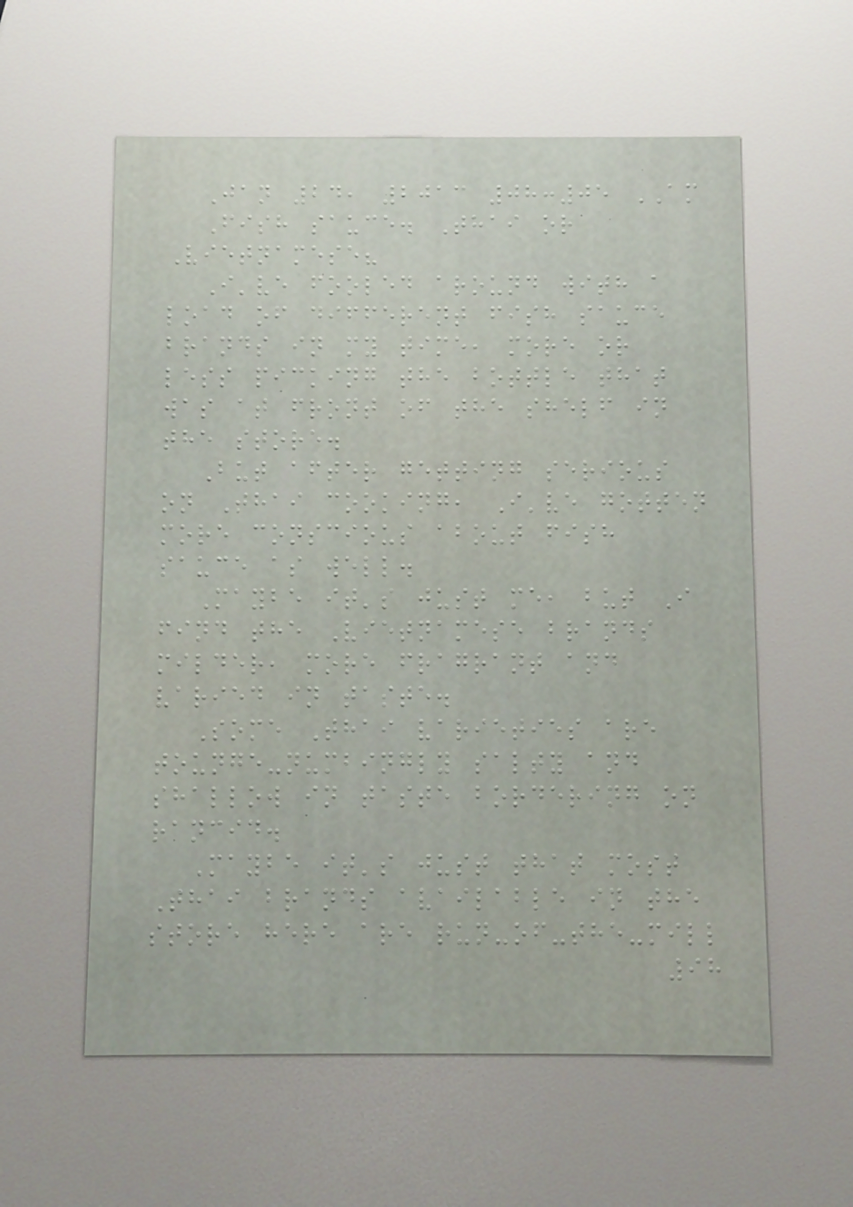Jan 24, 2013 08:05 AM
Fish sauce. Thai or
Vietnamese?
I've fooled around with a
load of different fish sauce
brands in my time, more or
less picking the bottle that
was at front of the shelf in
the store.
But after getting serious
on Thai cooking, I've gotten
more conscious about fish
sauce as well.
Maybe it's just me, but I
find the Vietnamese brands
milder, more fragrant and
varied in taste.
Some Thai varieties are
tounge-numbingly salty and
shallow in taste bordering on
rancid.
Maybe it's just that most
Thai brands available in the
store here are run-of-the-mill
98
